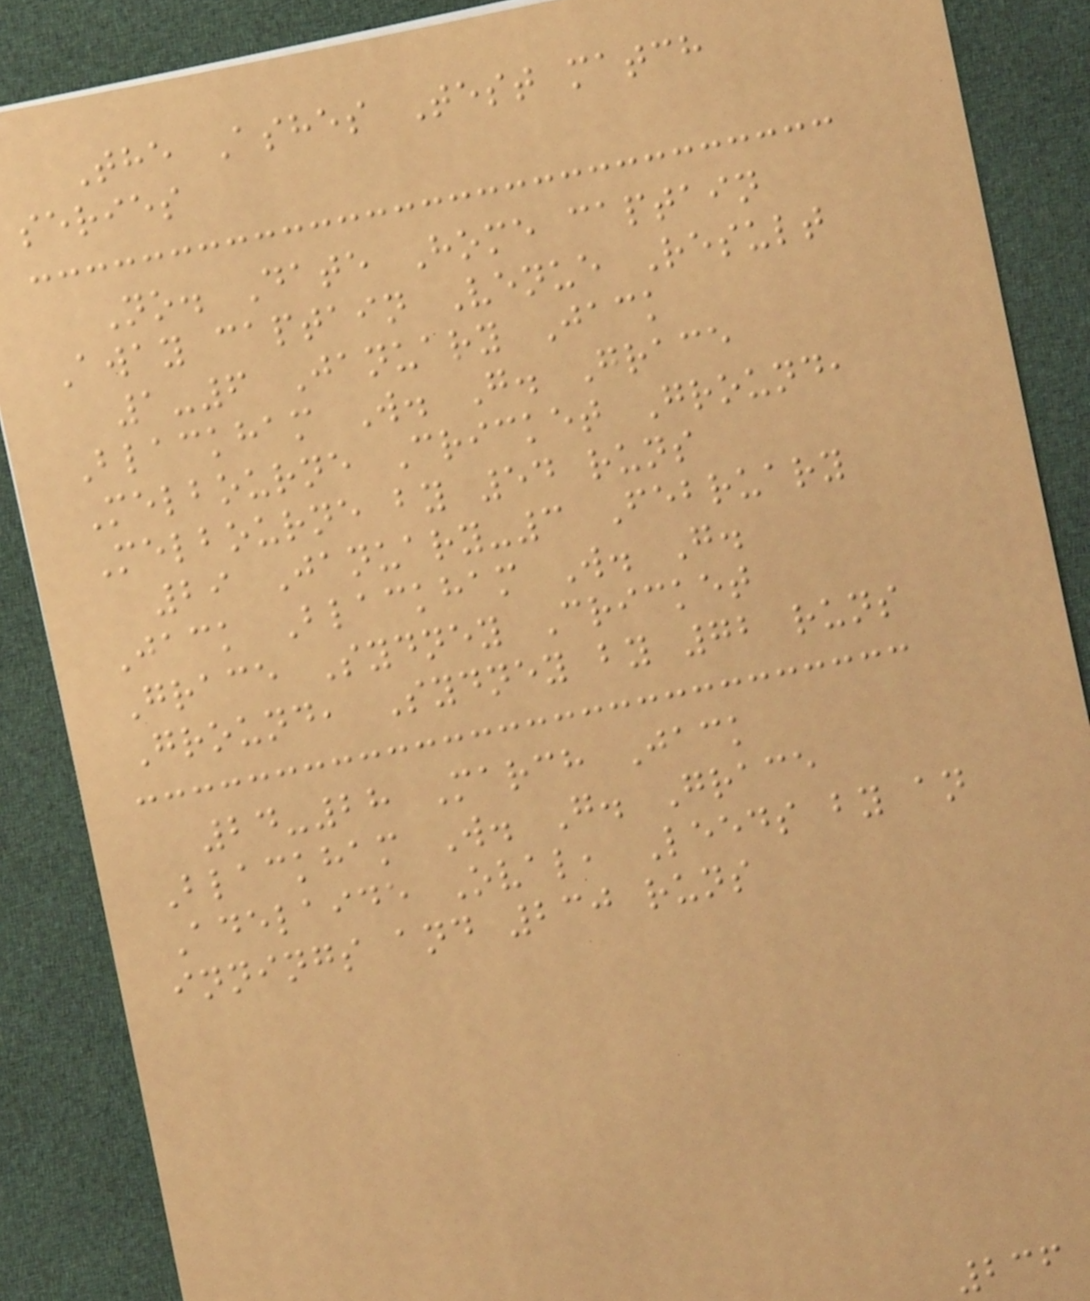The Ashes Test match
series
No. Date Home captain
Away captain Venue Result
1-6 January Jack
Blackham W. G. Grace
Melbourne Cricket Ground,
Melbourne by 54 runs
29 January-3 February
Jack Blackham W. G.
Grace Sydney Cricket
Ground, Sydney by 72 runs
24-28 March Jack
Blackham W. G. Grace
Adelaide Oval, Leeds by an
innings and 230 runs
236
